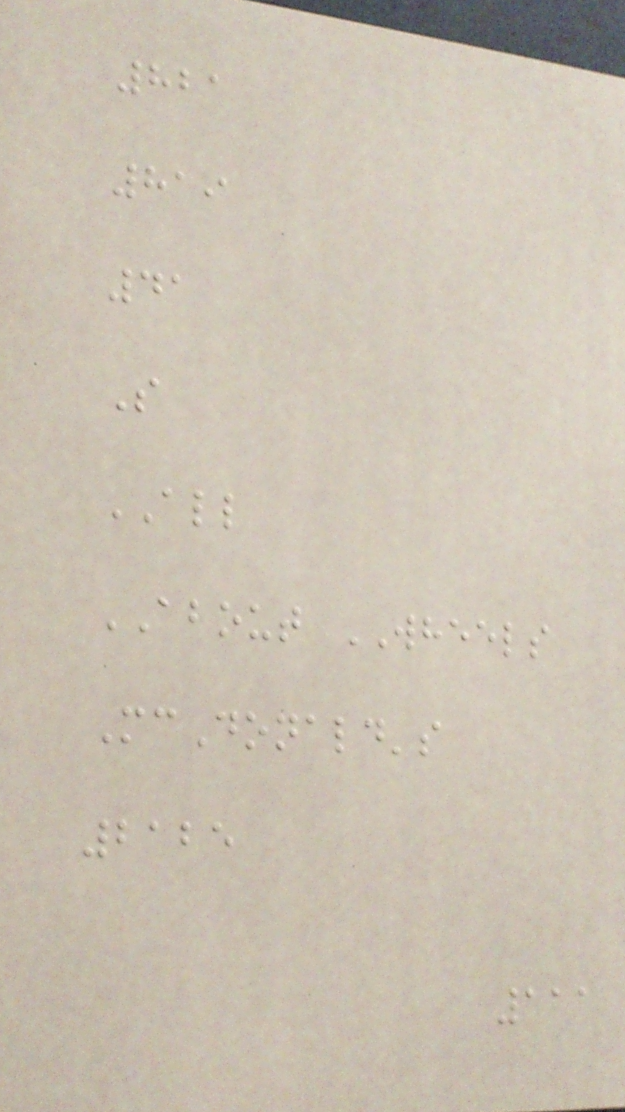821
819
41
S
ALL
ABOUT WHEELS
McDonald's
2125
111
